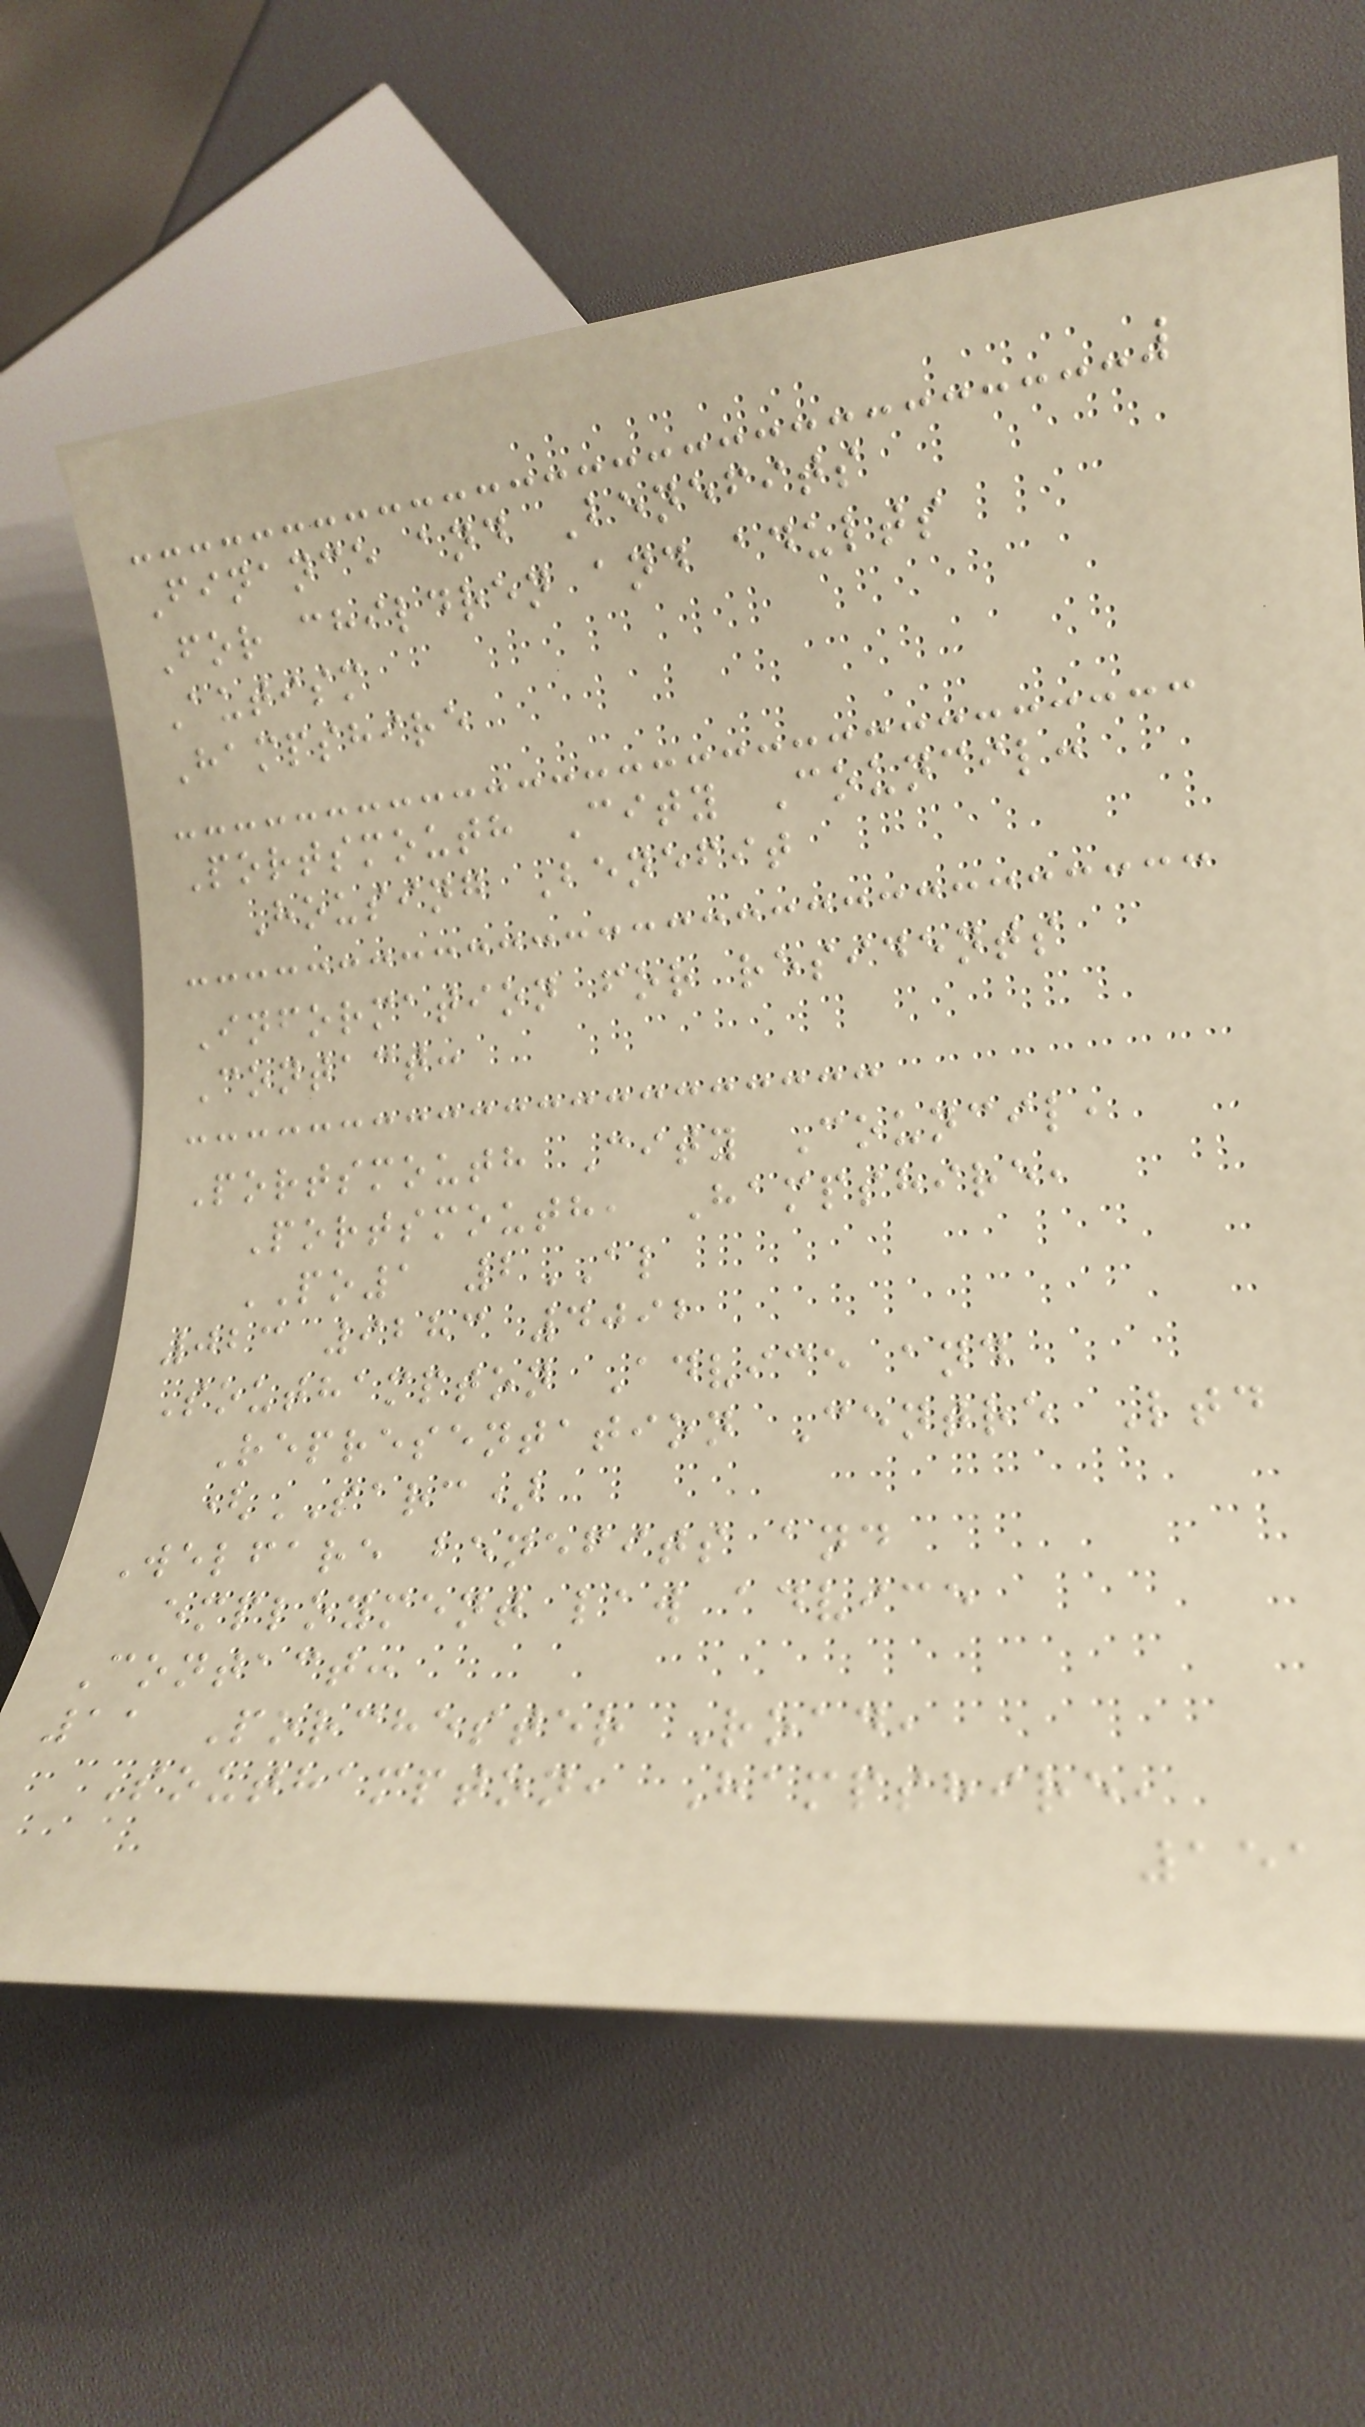Finance and Benefits
For children and adults
Autism
Hampshire
Portsmouth City Council:
Housing Benefit
Information for residents
Contact:
Portsmouth City Council,
Portsmouth, Hampshire,
PO1 2AL
023 9283 4092
Southampton Advice and
Representation Centre Ltd
(SARC)
Welfare benefits and
employment law advice
Contact:
11 Porchester Road,
Southampton, Hampshire,
151
